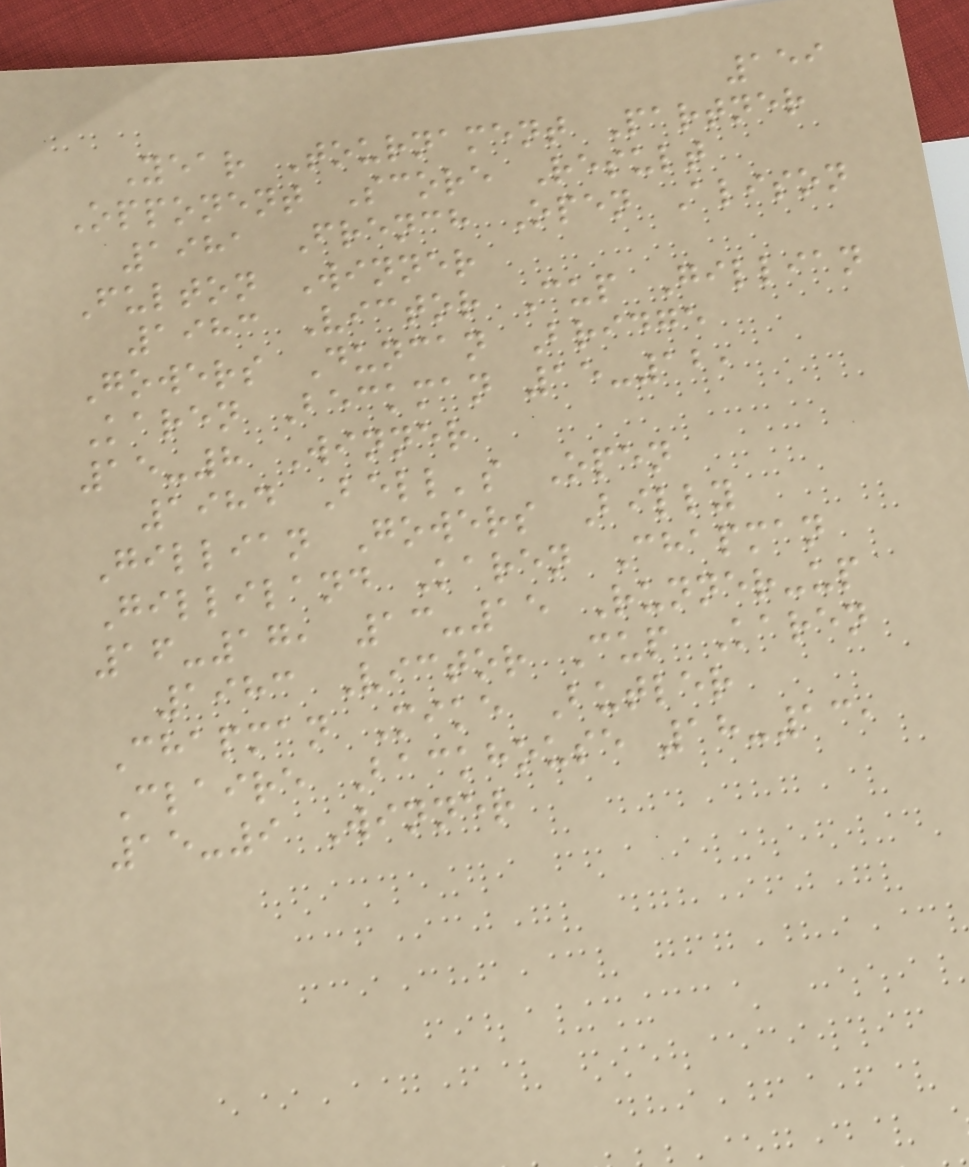159
Year Tournament Partner
Opponent Score Result
1981 French Open Alison
Fulton Winner
1983 Victor Cup Gillian
Gowers Duncan Bridge
Karen Beckman 15-12,
15-8 Winner
1984 Bell's Open
Gillian Gowers Billy
Gilliland Karen Chapman
16-17, 13-15 Runner-up
1983 Victor Cup Karen
Chapman Mike Butler
Claire Backhouse 18-13,
15-9 Winner
